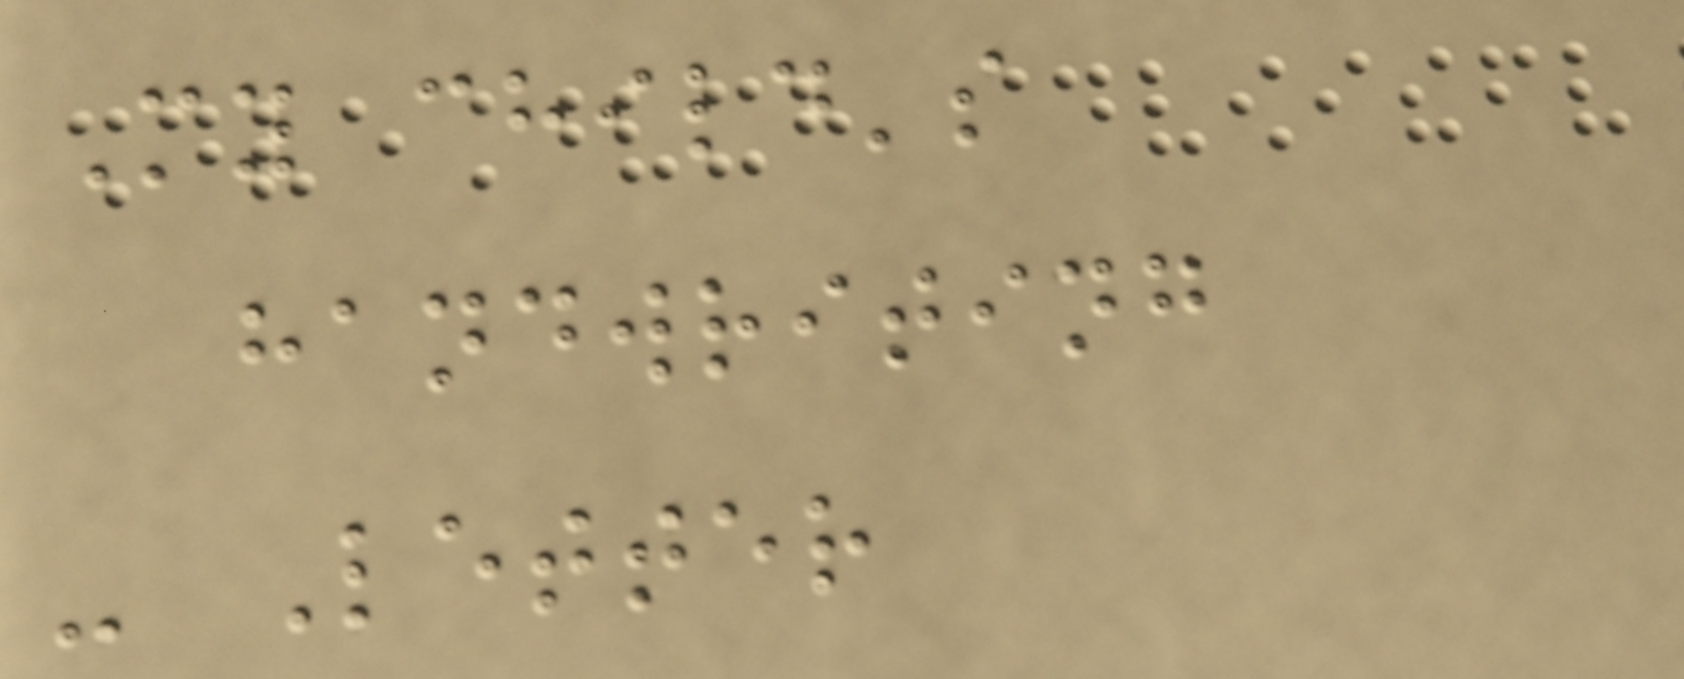My child's
handwriting
- Letter
